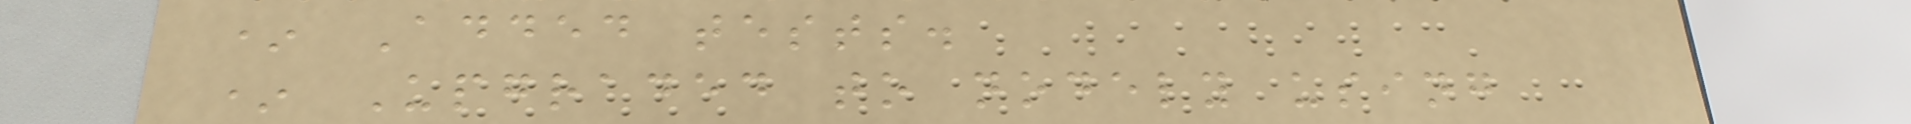* Added tests.
* Upgraded to nodely using
